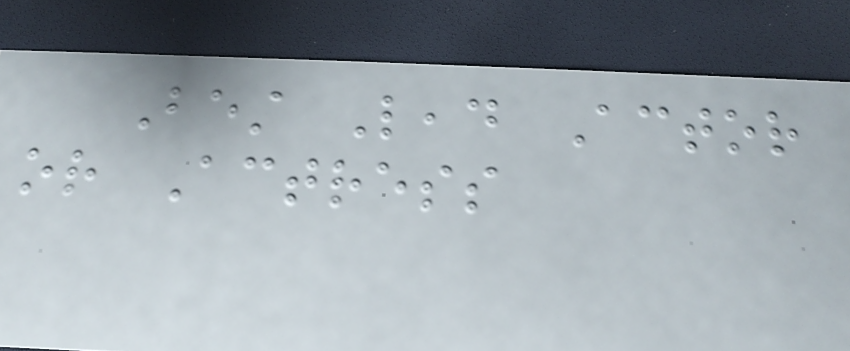Best Lead Actor
or Actress
